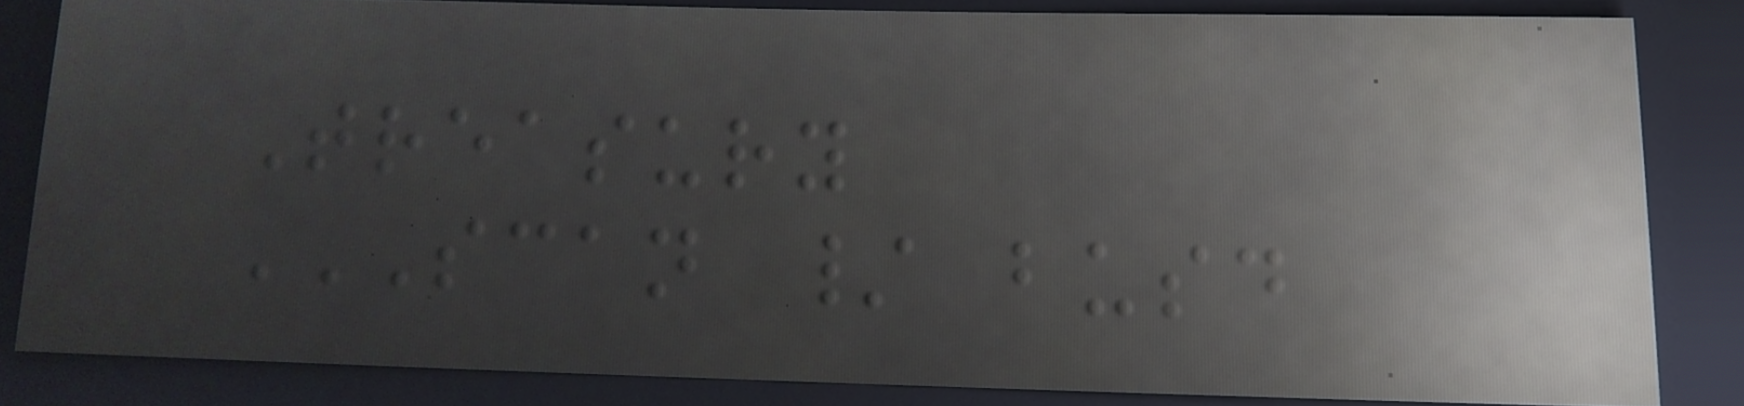Treasury
SCAN / BUSD
